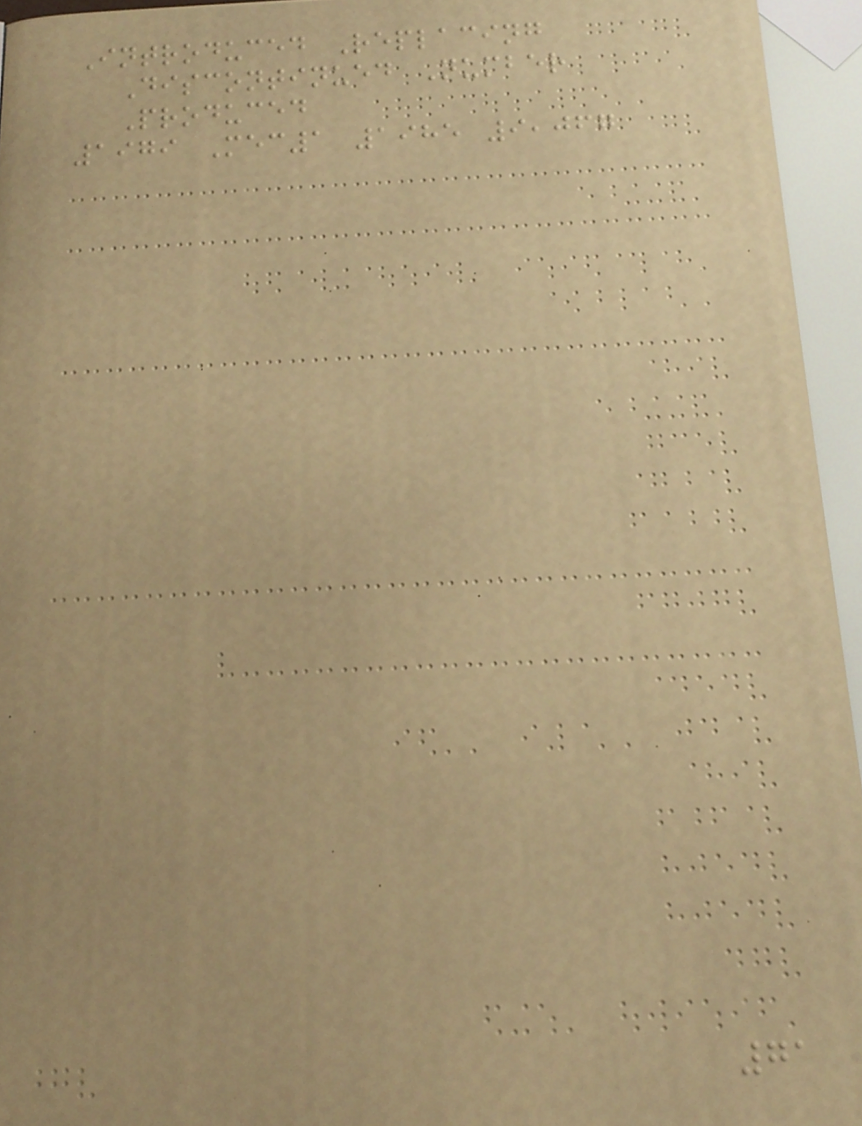Introduced Replacing
Discontinued Number
Produced
1979 Mec1 1985 9,067
71
